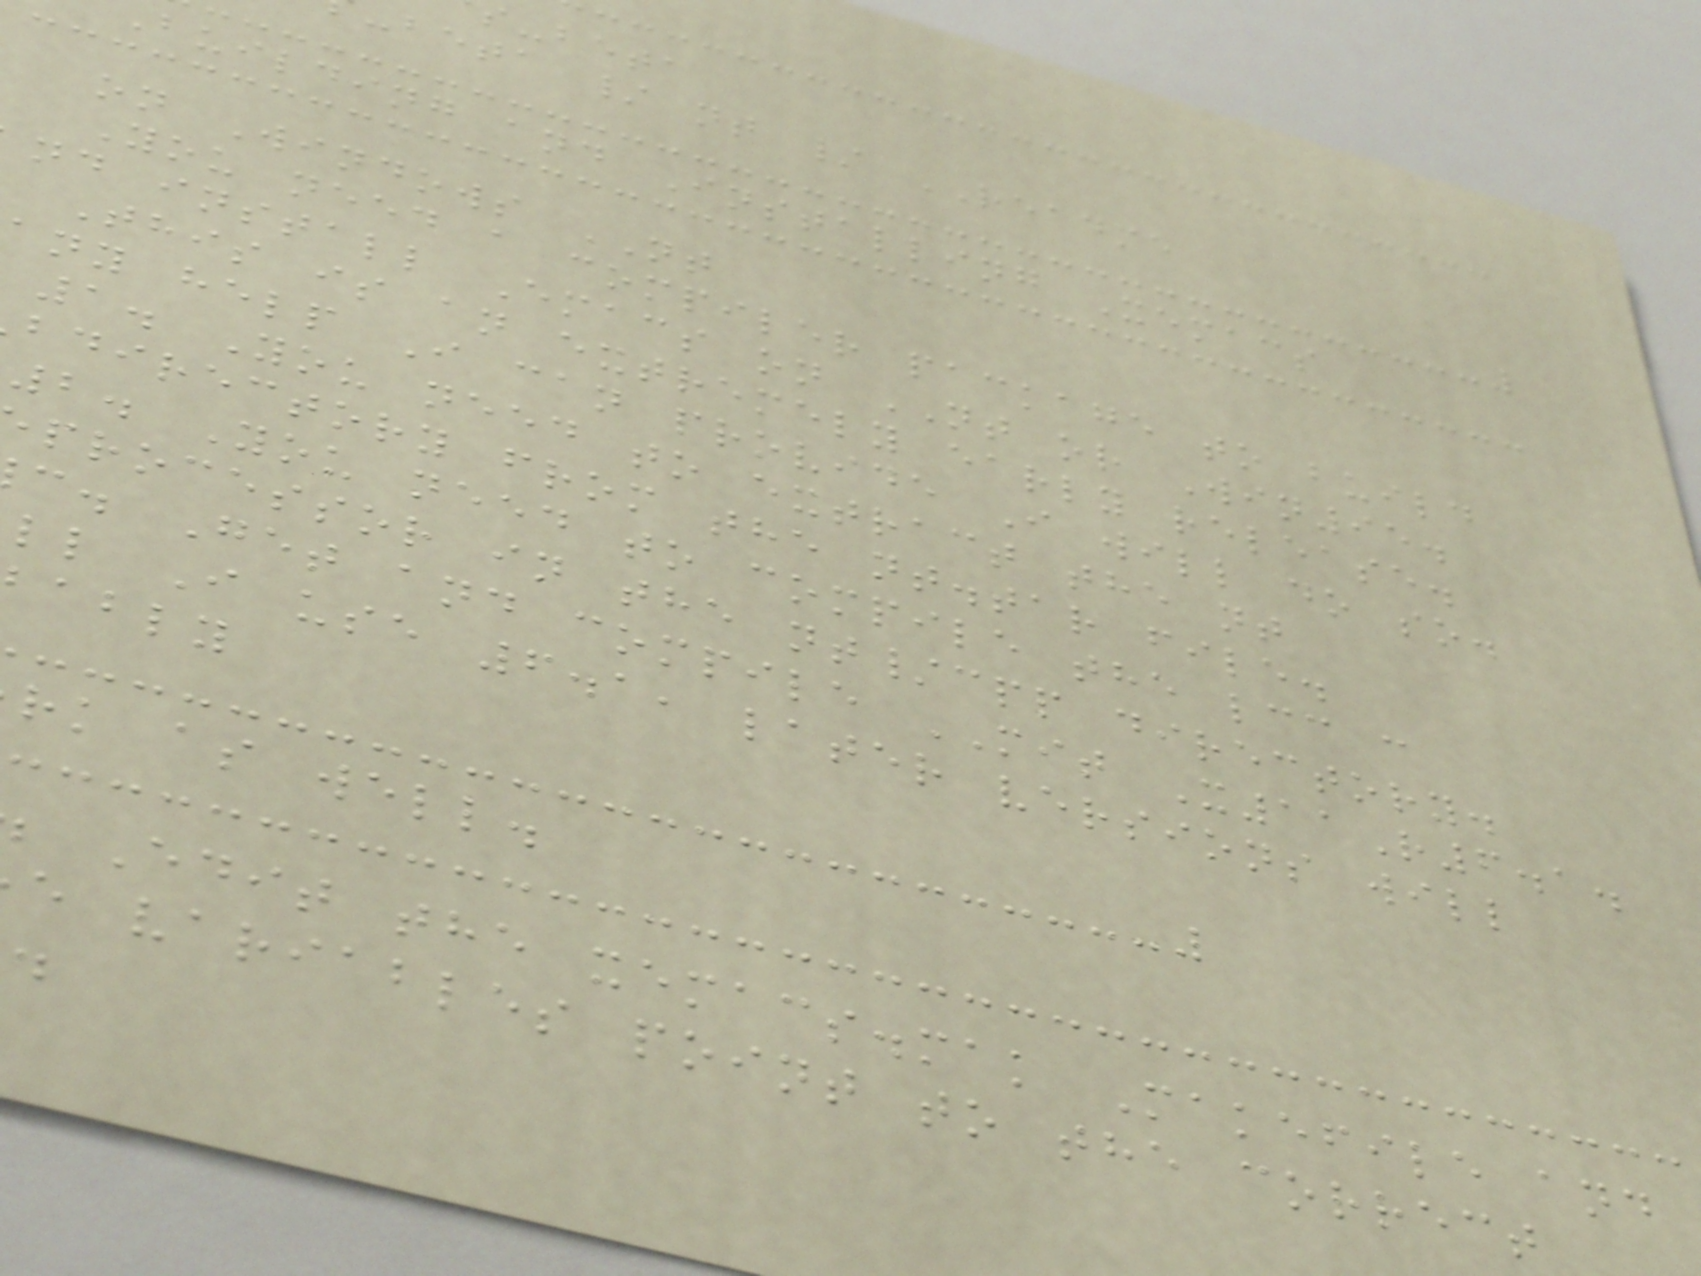s-beta
-beta / nt / README
building and Installing Xemacs
on Windows NT
You need a compiler package to build
nd install Emacs on NT or Win95.
This is an extremely early release.
any help I can provide I will do so.
1. You need to extract the nt
bdirectory from the nt.tar file.
2. You need to compile the lcc c
processor in the nt/cpp directory.
c. Get and compile MIT X11R6.1.
ll I use 6.1, later versions will
ably
rk as well.
Edit the xemacs.mak Makefile and
e variables point to the correct
